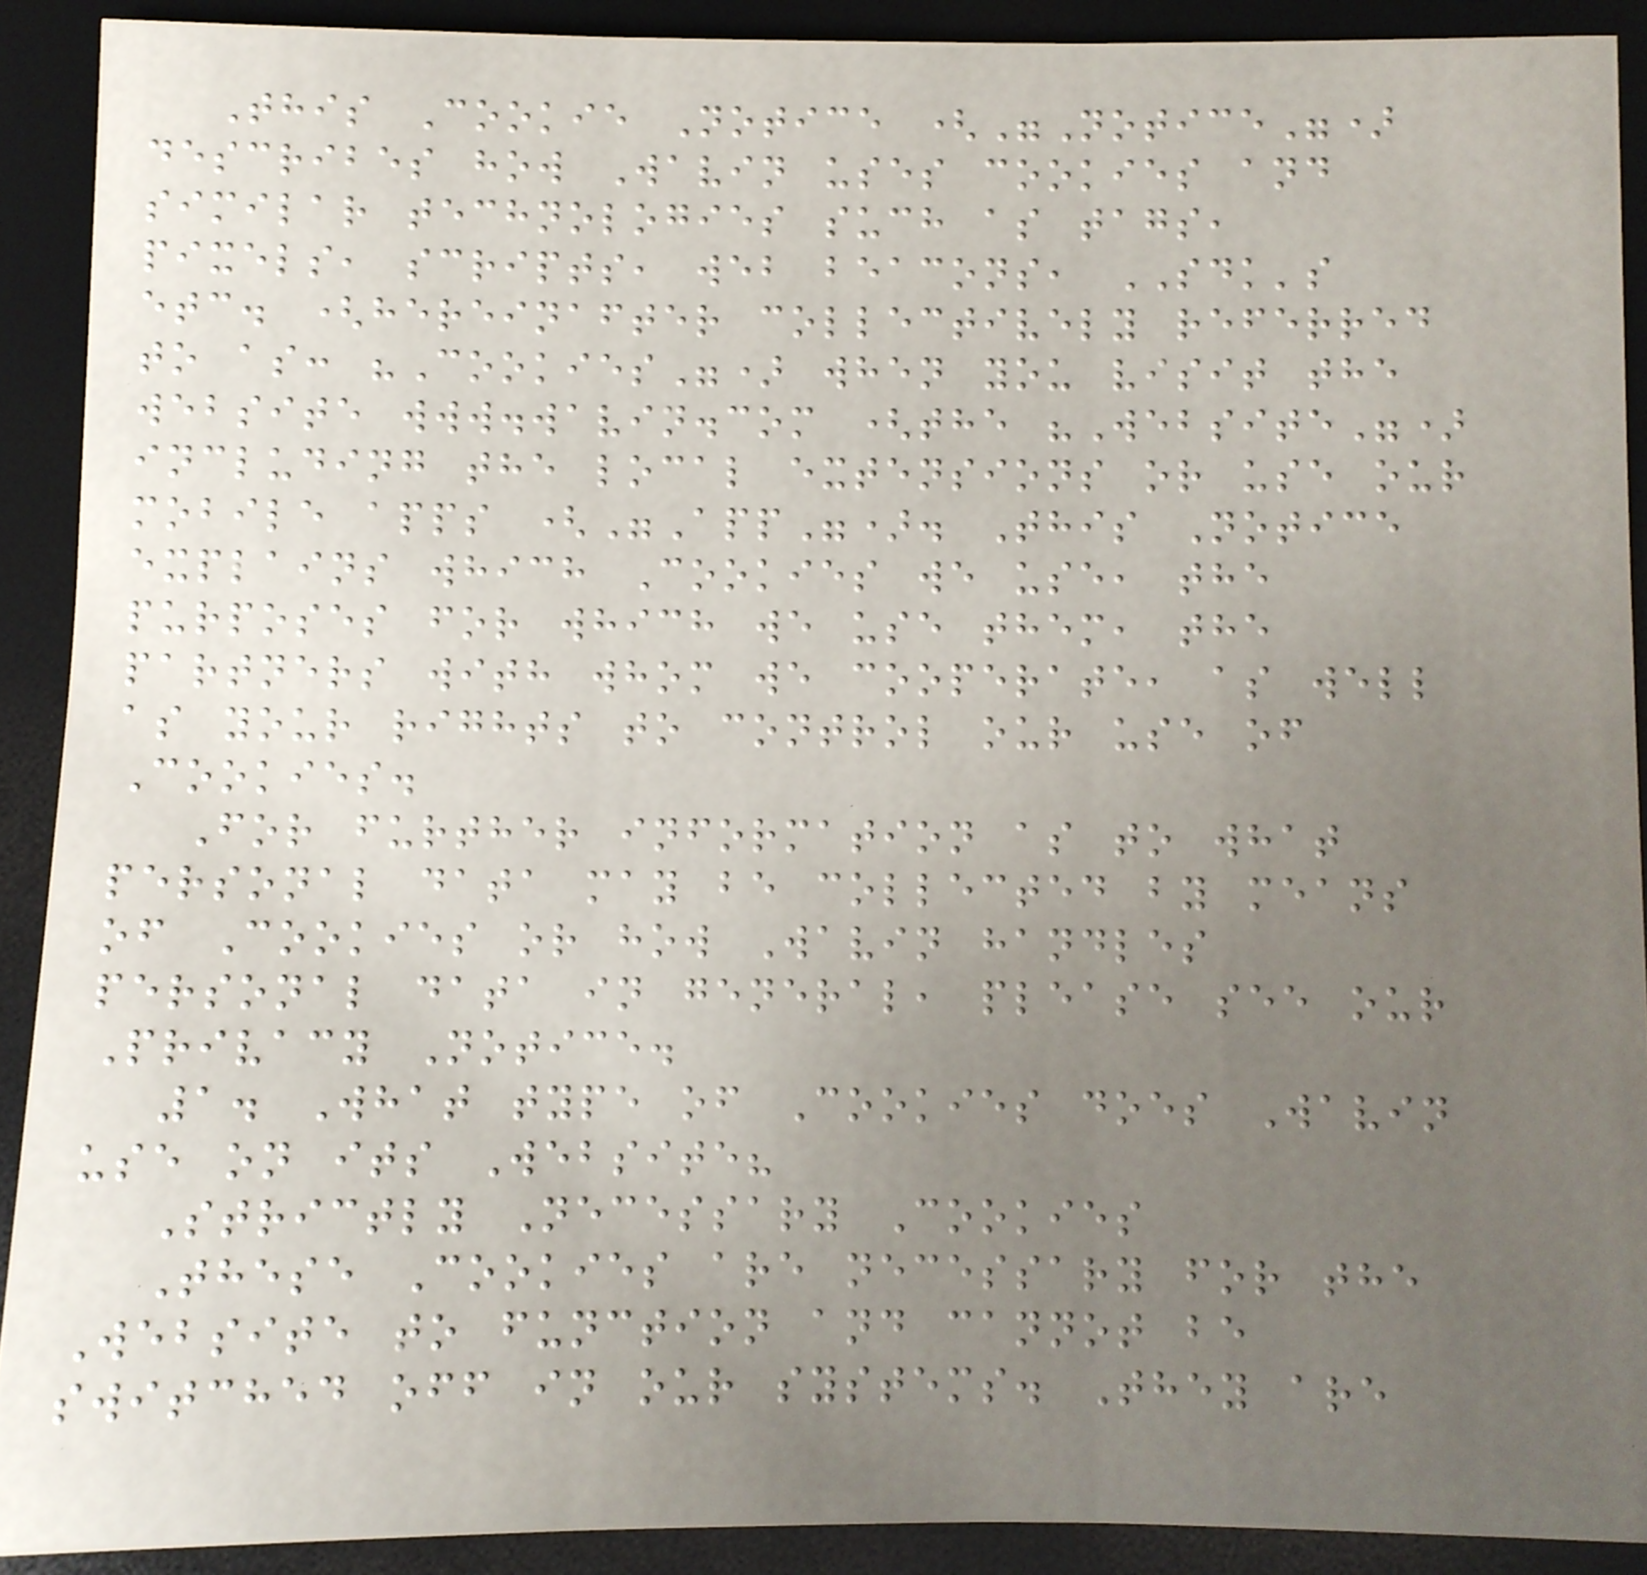This Cookie Notice ("Notice")
describes how Wavin uses cookies and
similar technologies such as tags,
pixels, scripts, web beacons, SDK's
etc. (hereinafter collectively referred
to as: "Cookies") when you visit the
website www.wavin.com (the "Website")
including the local extensions or use our
mobile apps ("App"). This Notice
explains which Cookies we use, the
purposes for which we use them, the
partners with whom we cooperate, as well
as your rights to control our use of
Cookies.
For further information as to what
personal data may be collected by means
of Cookies or how Wavin handles
personal data in general, please see our
Privacy Notice.
1. What type of Cookies does Wavin
use on its Website?
Strictly Necessary Cookies
These Cookies are necessary for the
Website to function and cannot be
switched off in our systems. They are
